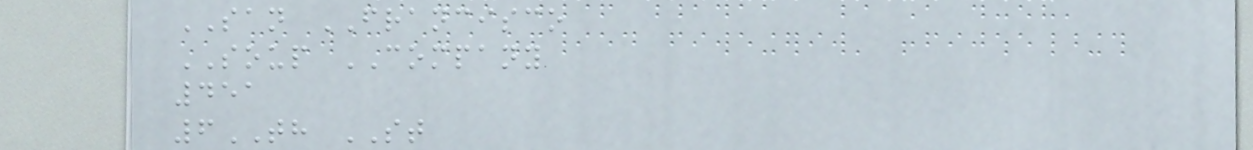SAN FRANCISCO
SOUP COMPANY
451
6TH ST
